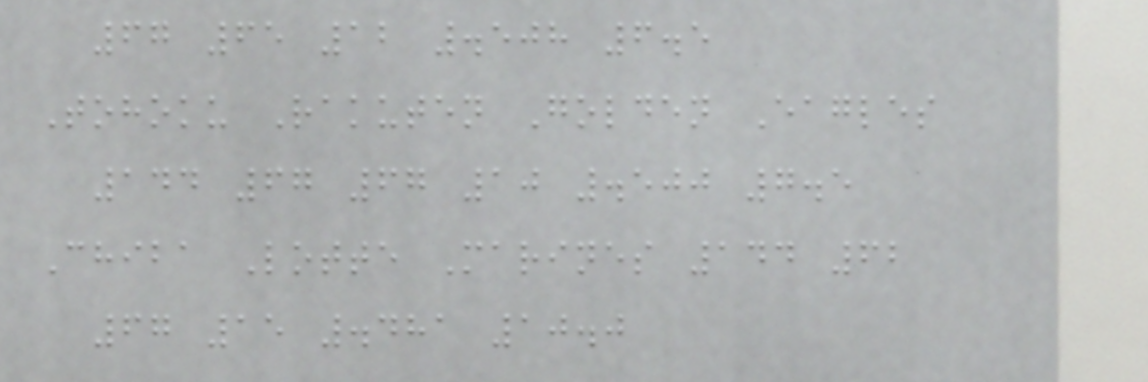67 65 12 .508 6.5
Tohoku Rakuten Golden Eagles
144 67 67 10 .500 7.5
Chiba Lotte Marines 144 62
67 15 .481 10.0
